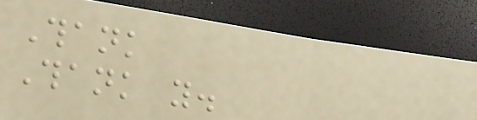Thank
Thank you.
